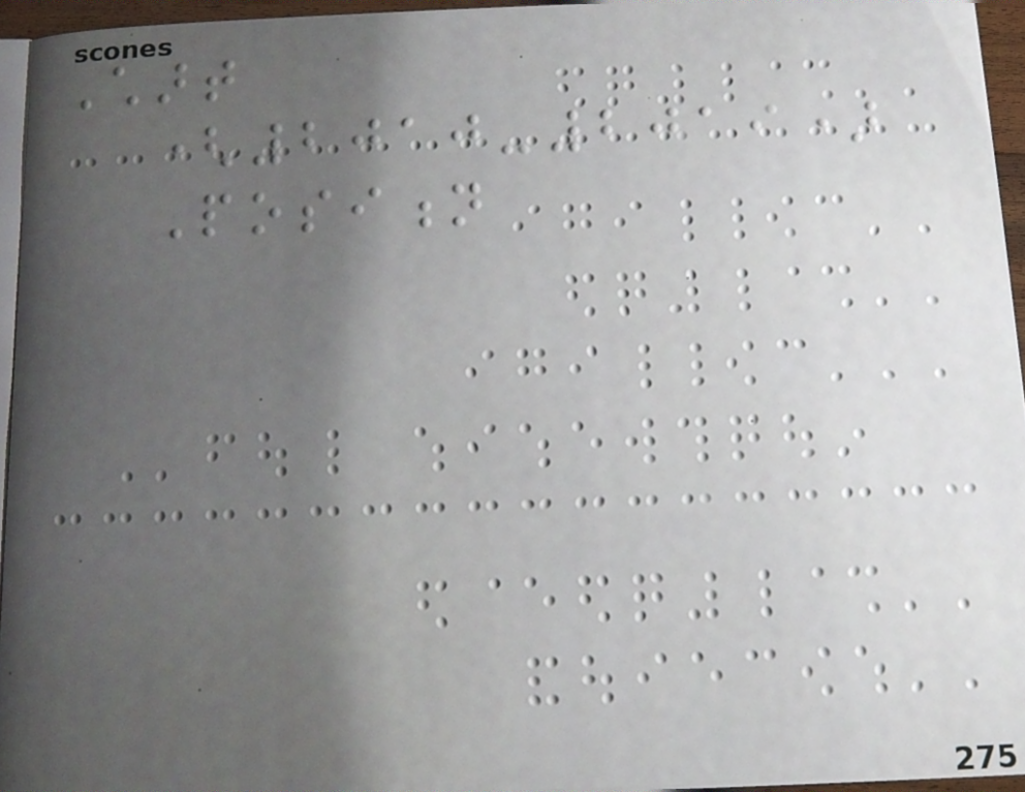Chart
(2010-2019)
Position
